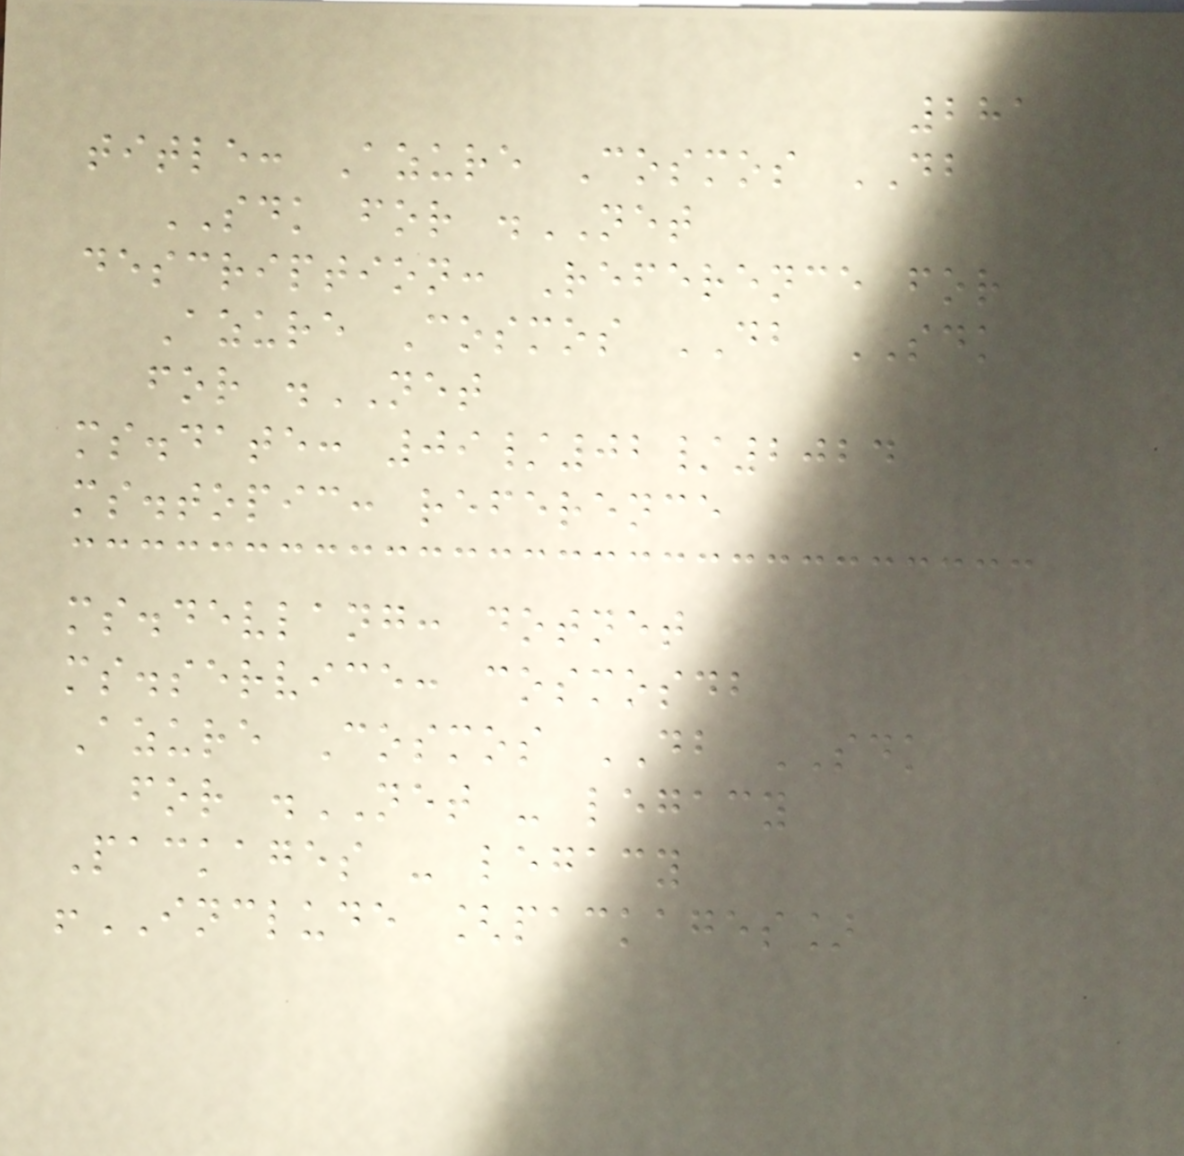281
title: Azure Cosmos DB
SDK for .NET
description: Reference for
Azure Cosmos DB SDK
for .NET
ms.date: 09/02/2024
ms.topic: reference
ms.devlang: dotnet
ms.service: cosmosdb
Azure Cosmos DB SDK
for .NET - legacy
Packages - legacy
!INCLUDE [packages]
